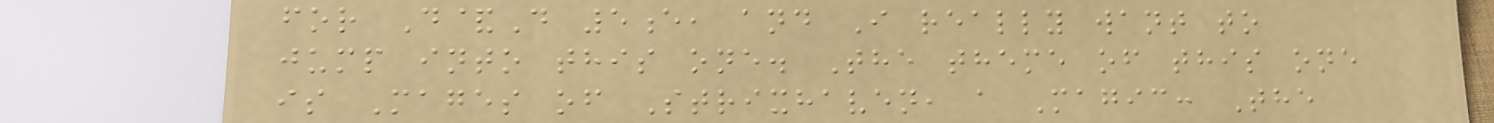for D&D 5e, and I really want to
jump into this one. The theme of this one
is Mages of Strixhaven, a Magic: The
